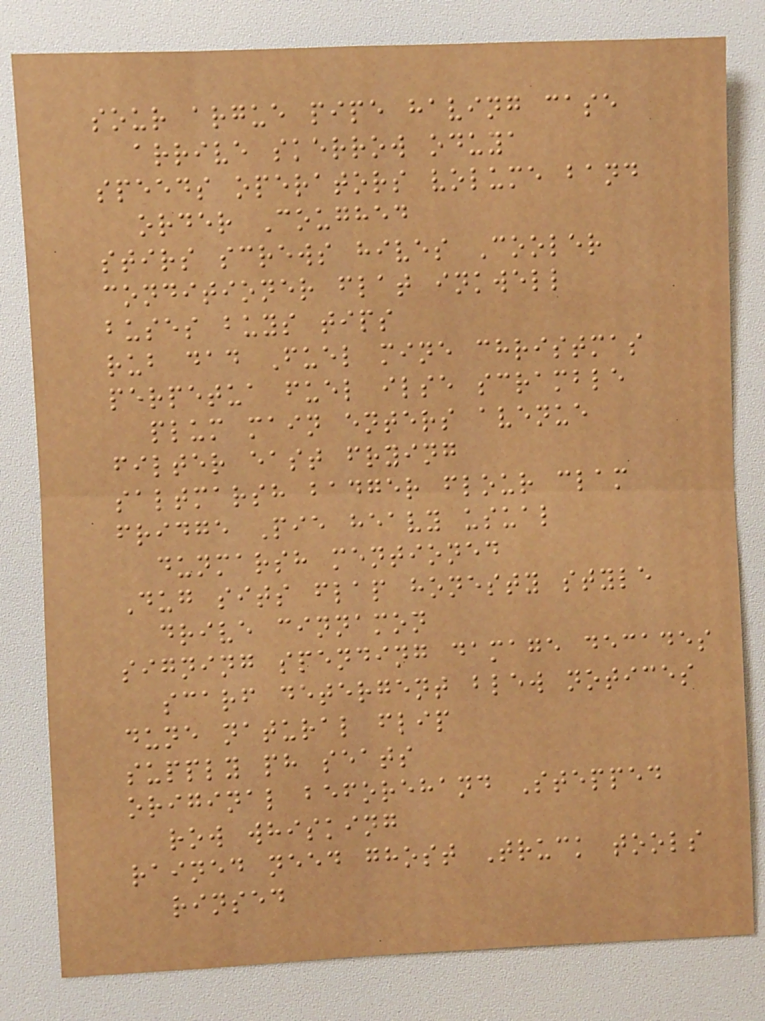sour argue pipe having case
arrive skerrow oduya
speeds operators volume band
order Coughed
stirs screws hives Cooler
conditioner flat inkwell
buses buys tips
rub dad Fuel mine christmas
perpetua fuel ilse scramble
plum main enters avenue
filter east frying
saltmarsh badger flour clam
fridge Pie heavy usual
dunmarsh mentioned
Dug sits flap honesty style
drive cinnamon
signing spending damage decades
scarf detergent blew notices
dune natural flip
supply ph seats
original beforehand Stepped
row whisking
rained need ghost Truck tools
rinsed
